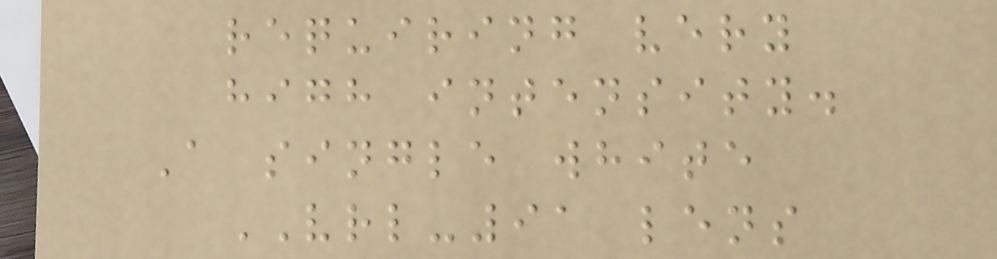requiring very
high intensity.
A single white
VRL-91 lens
